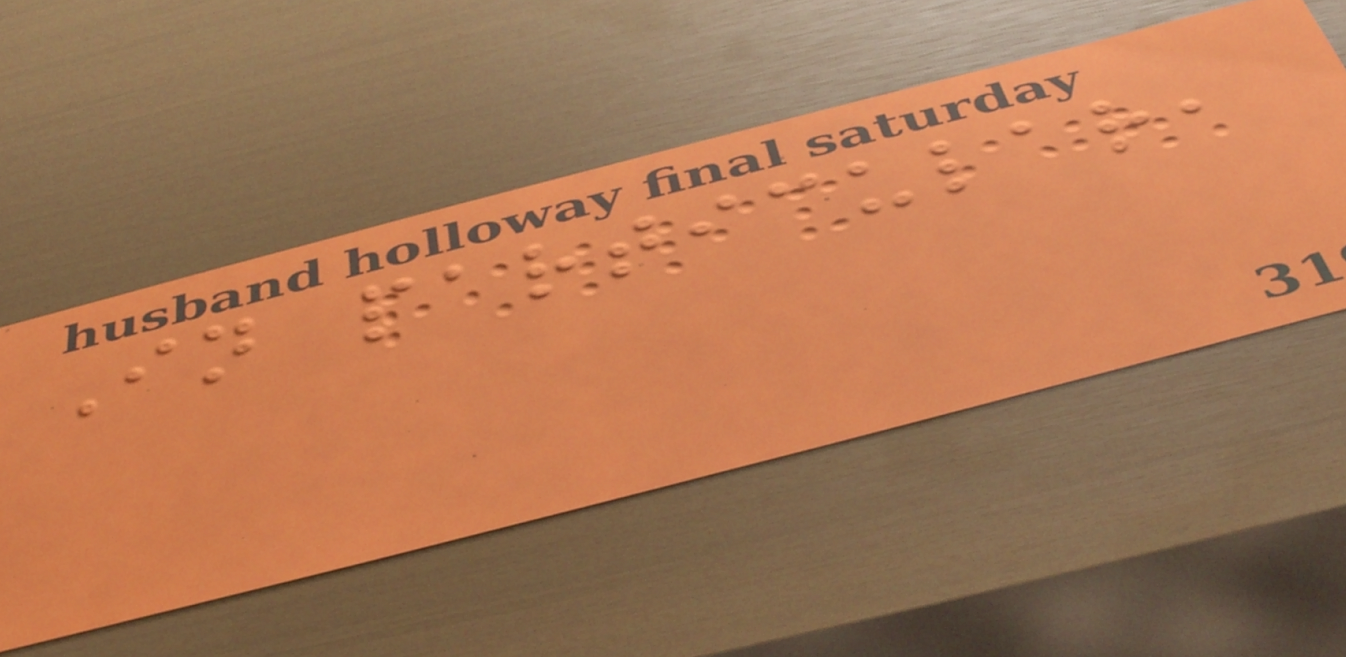In particular,
